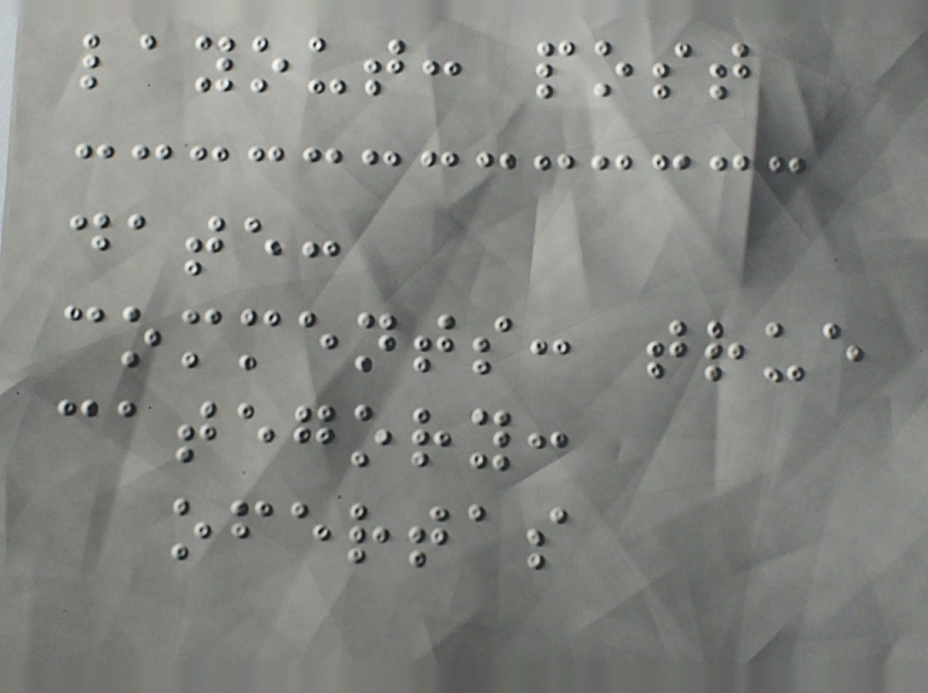layout: post
date:
comments: true
category:
ofertas
